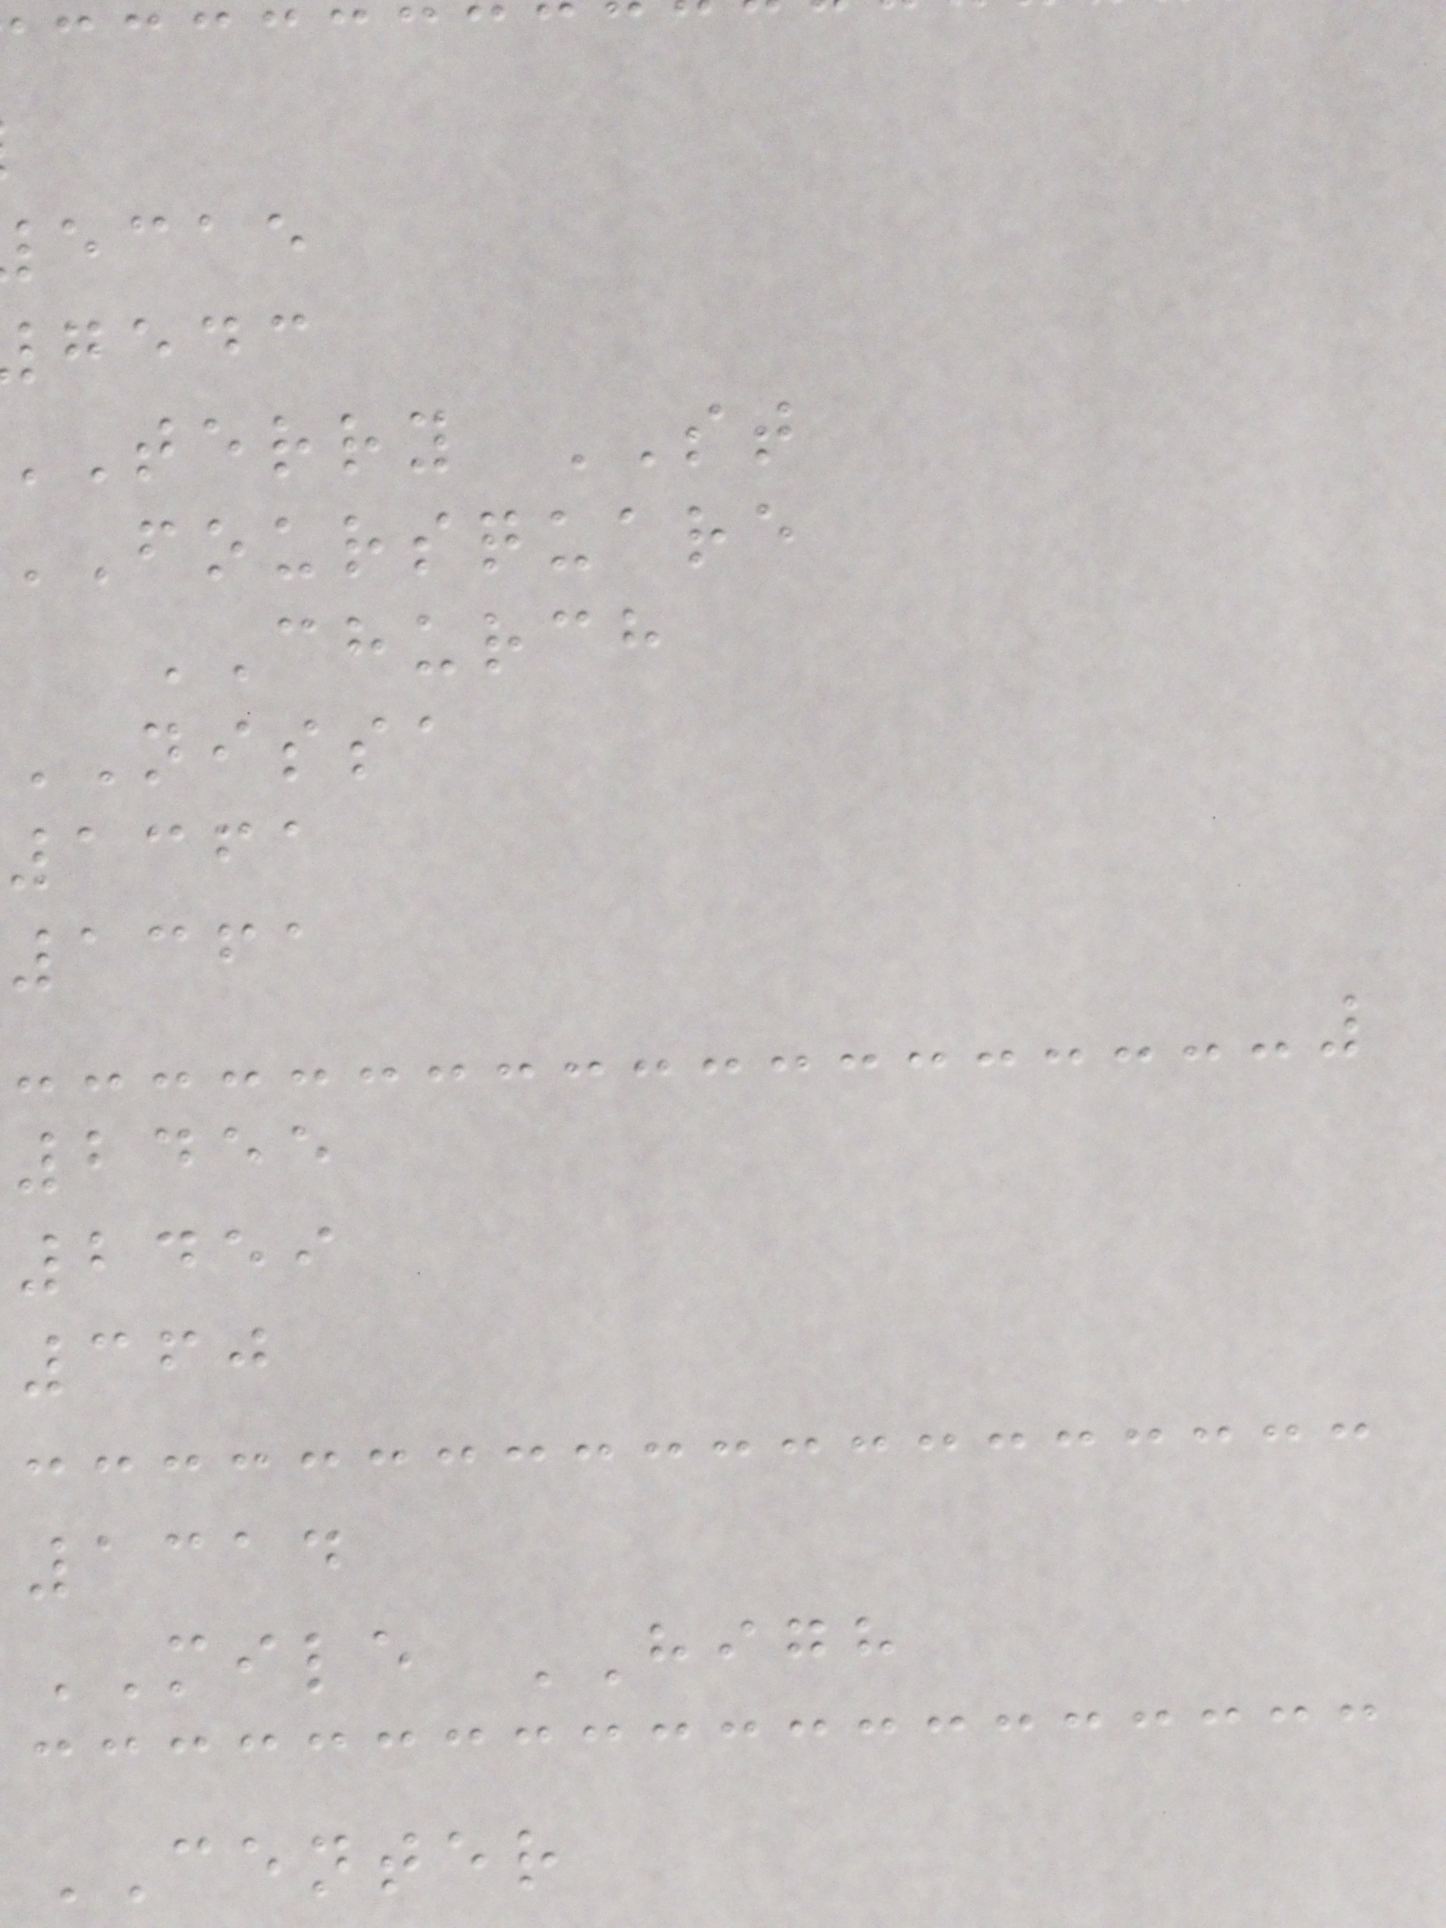ecae
gedc
terry ST
foursquare
CHURCH
NISSA
1361
1361
2455
2459
360
1314
MILE HIGH
CENTER
